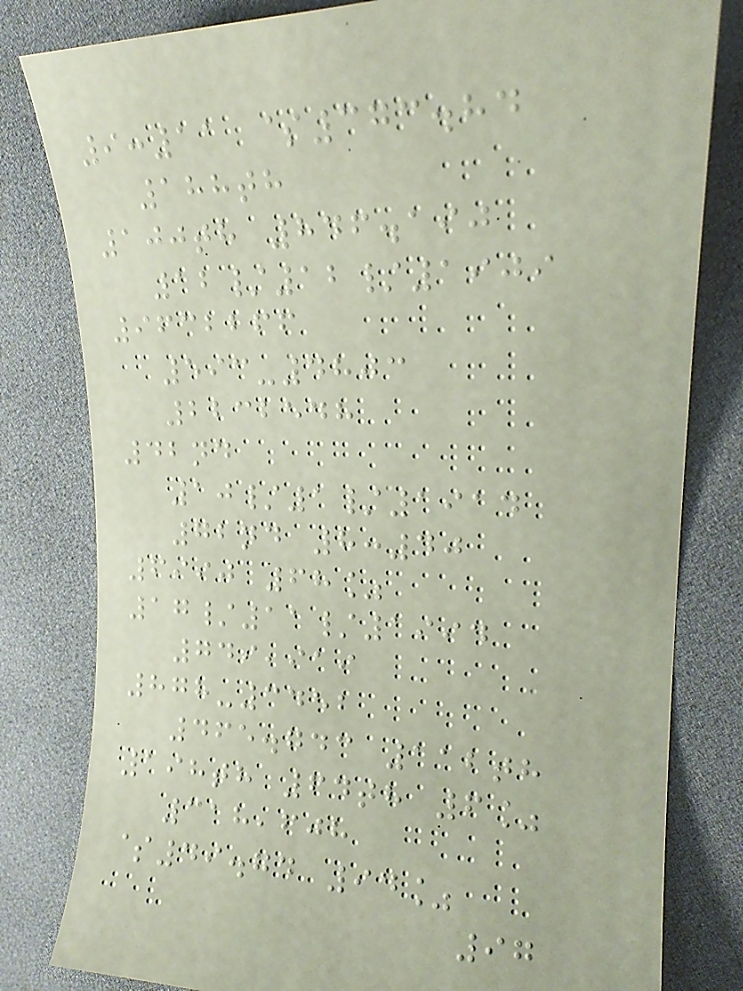9:11 $373.84
188th
100th 846.190
12/12/1909
9632266
593-4803
2232548
42nd
10/1/1914
72nd 8:40
6990 68%
17/11/1994
749,919
878-3452
465.743 112th
198th 64th 6%
318,608
$49.74 94%
97
